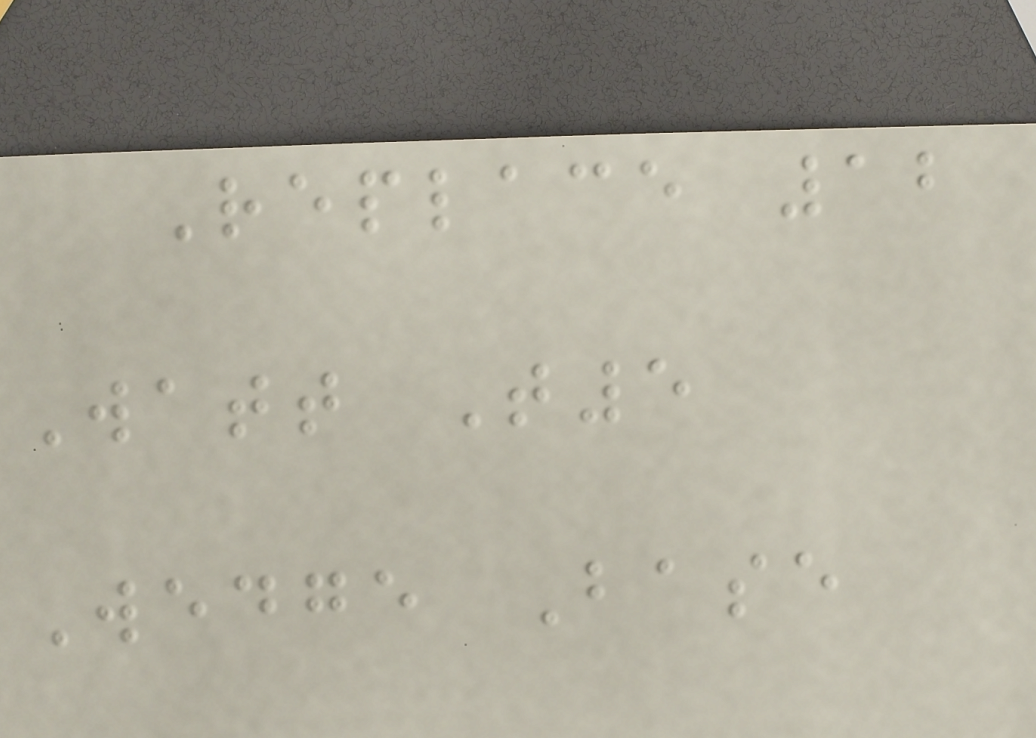Replace 12
Watt T5
Wedge Base
